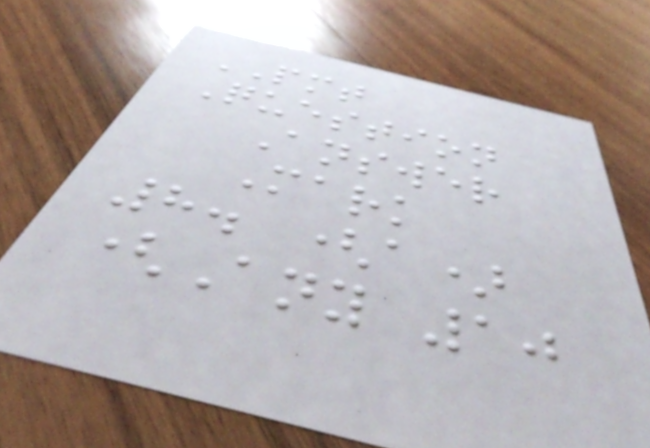PMT
Question
Answer
Mark
8. (a)
(Any 10
